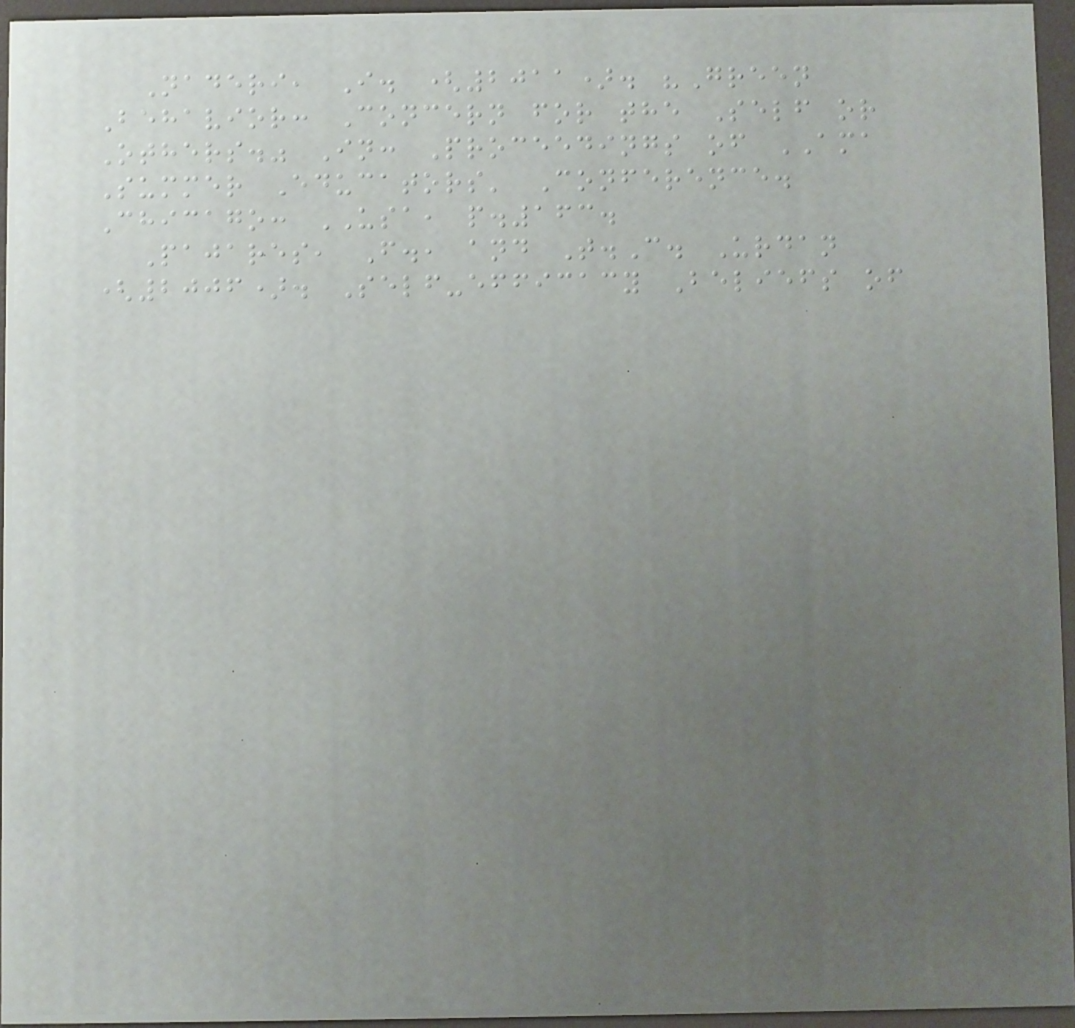Naderi, I. (2011). "Green
Behavior: Concern for the Self or
Others." In: Proceedings of AMA
Summer Educators' Conference.
Chicago: USA, p.163.
Pajares, F., and T.C. Urdan
(2006). Self-efficacy Beliefs of
